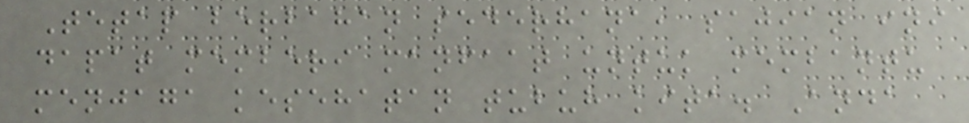Tetap berbahan sederhana, sajian ini
dapat memberi manfaat untuk membantu
menjaga kesehatan tubuh kita. Anda
